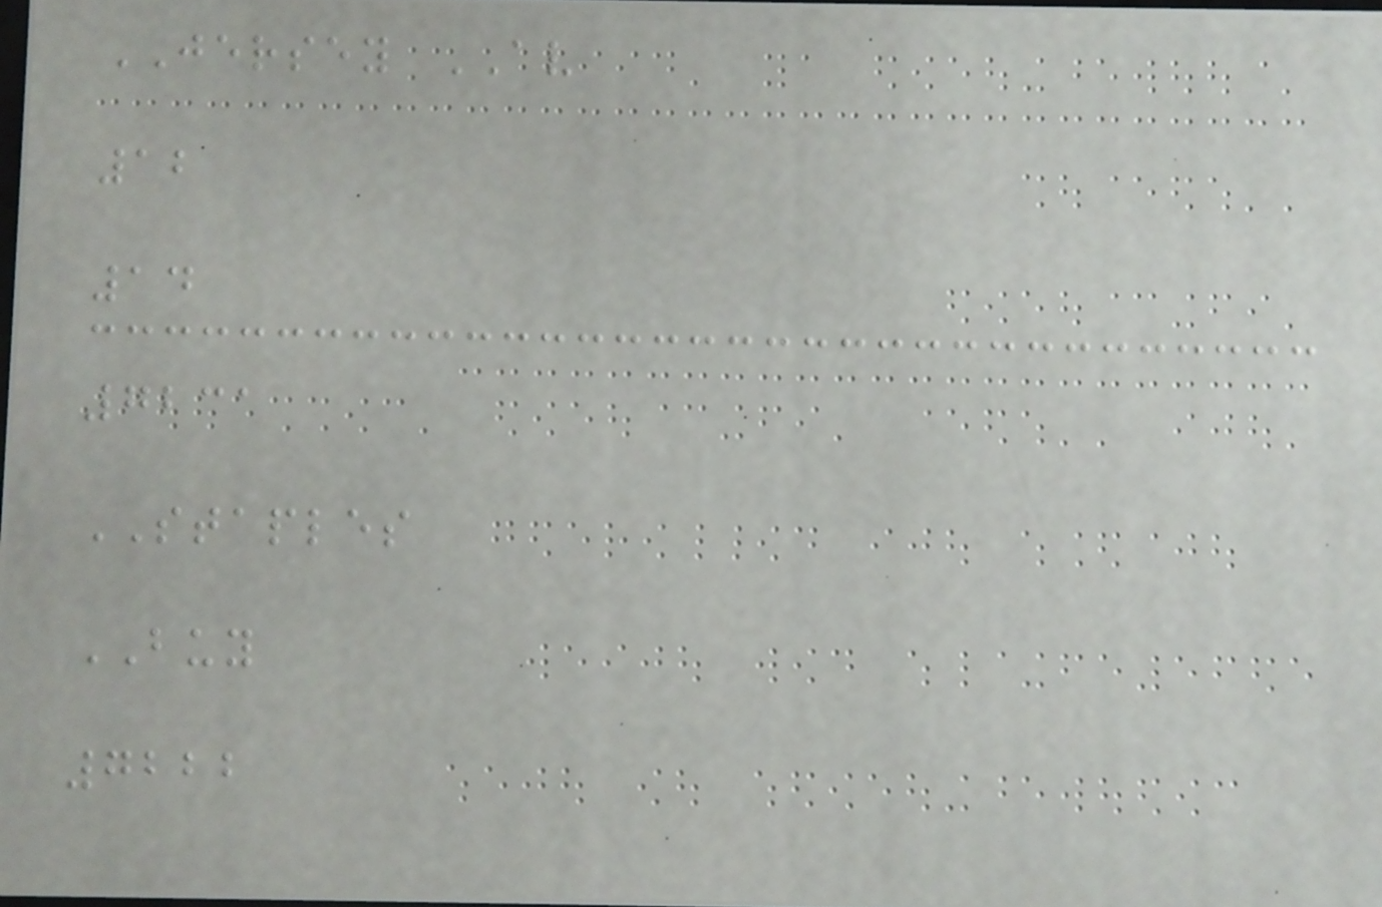JERSEY AV
12
14
7231
STAPLES
BUY
7222
